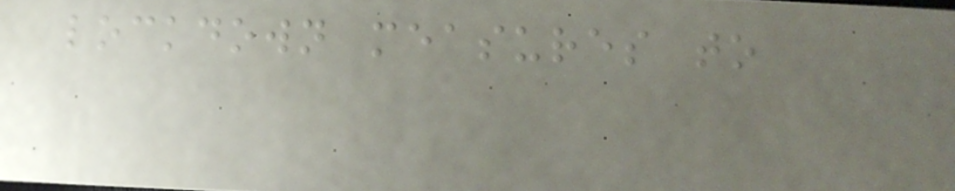lockdown measures to
